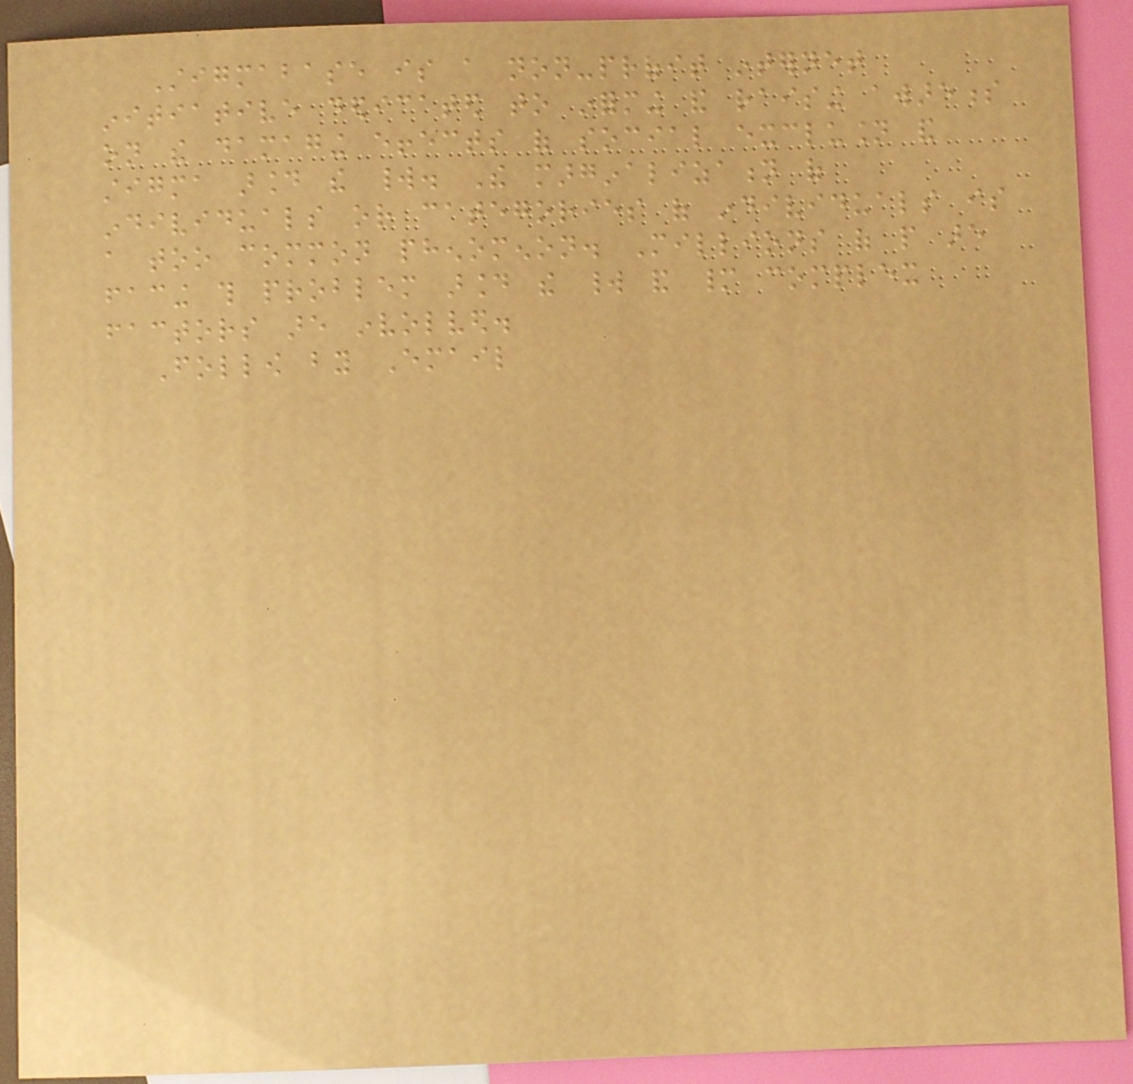Stigmabase is a non-profit internet
initiative dedicated to informing and raising awareness
on the damaging effects of social exclusion and
stigma around the world. The marginalization of
individuals or categories of individuals is
a too common phenomenon. Millions of people are
facing this problem around the world and many complex
factors are involved.
Follow by Email
